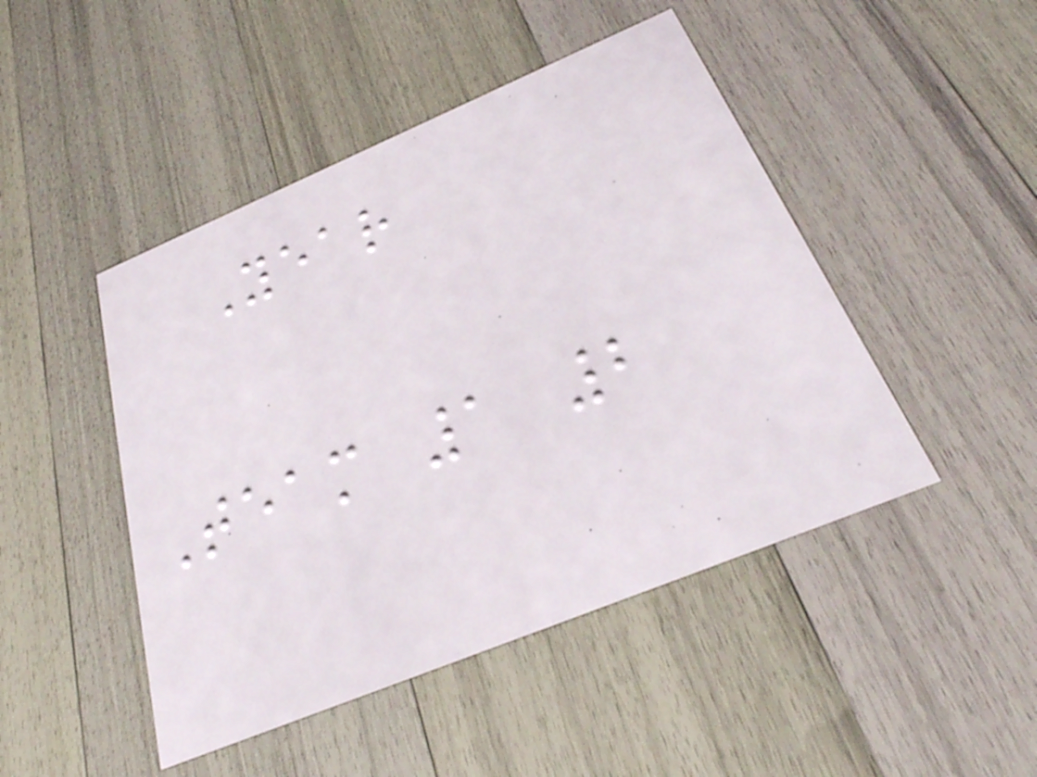Year
Team 1 2
